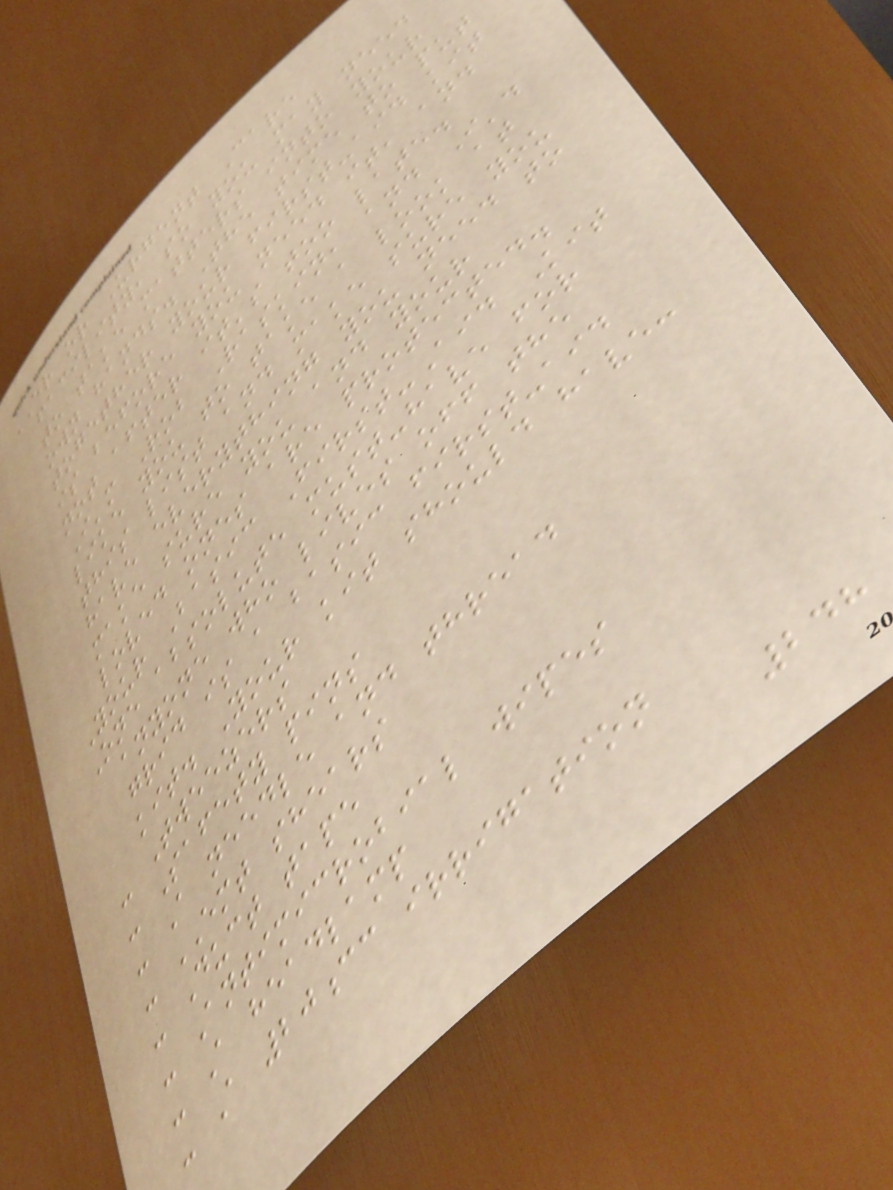ER or Urgent Care
facility, so you may need
to take matters into your
own hands. The time to put
together your first-aid kit
is before you need it, and
not after it's too late.
I'm Rob Raskin, and I'd
like you to take a look at
this list and make sure you
have everything you need to
make sure you and your
loved ones are protected.
Your Basic First-Aid Kit
One absolute must-have for
anyone who lives off the
grid is a basic first-aid
kit. Your kit should have:
- Tweezers
- Safety pins
- A needle and thread
- EMT shears
- Duct tape
- Antimicrobial wipes
- A headlamp
- A 20cc irrigation
248
